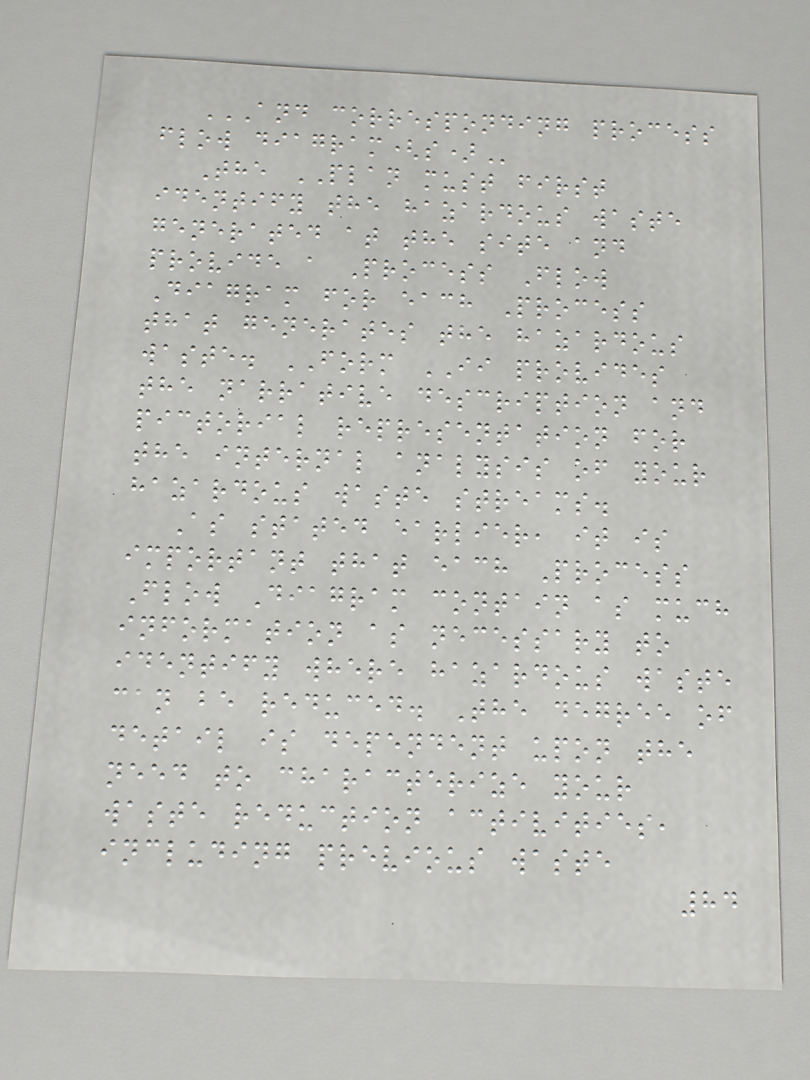AND CORRESPONDING PROCESS
FLOW DIAGRAM(S)
The PLAN must first
identify the hazardous waste
generated at the site and
provide a Process Flow
Diagram for each Process
that generates the hazardous
waste. FORM II provides
the narrative description and
pictorial representation for
the internal analysis of your
hazardous waste streams.
As stated earlier, it is
important that each Process
Flow Diagram contain as much
information as necessary to
identify where hazardous waste
can be reduced. The degree of
detail is dependent upon the
need to characterize your
waste reduction activities,
including previous waste
84
